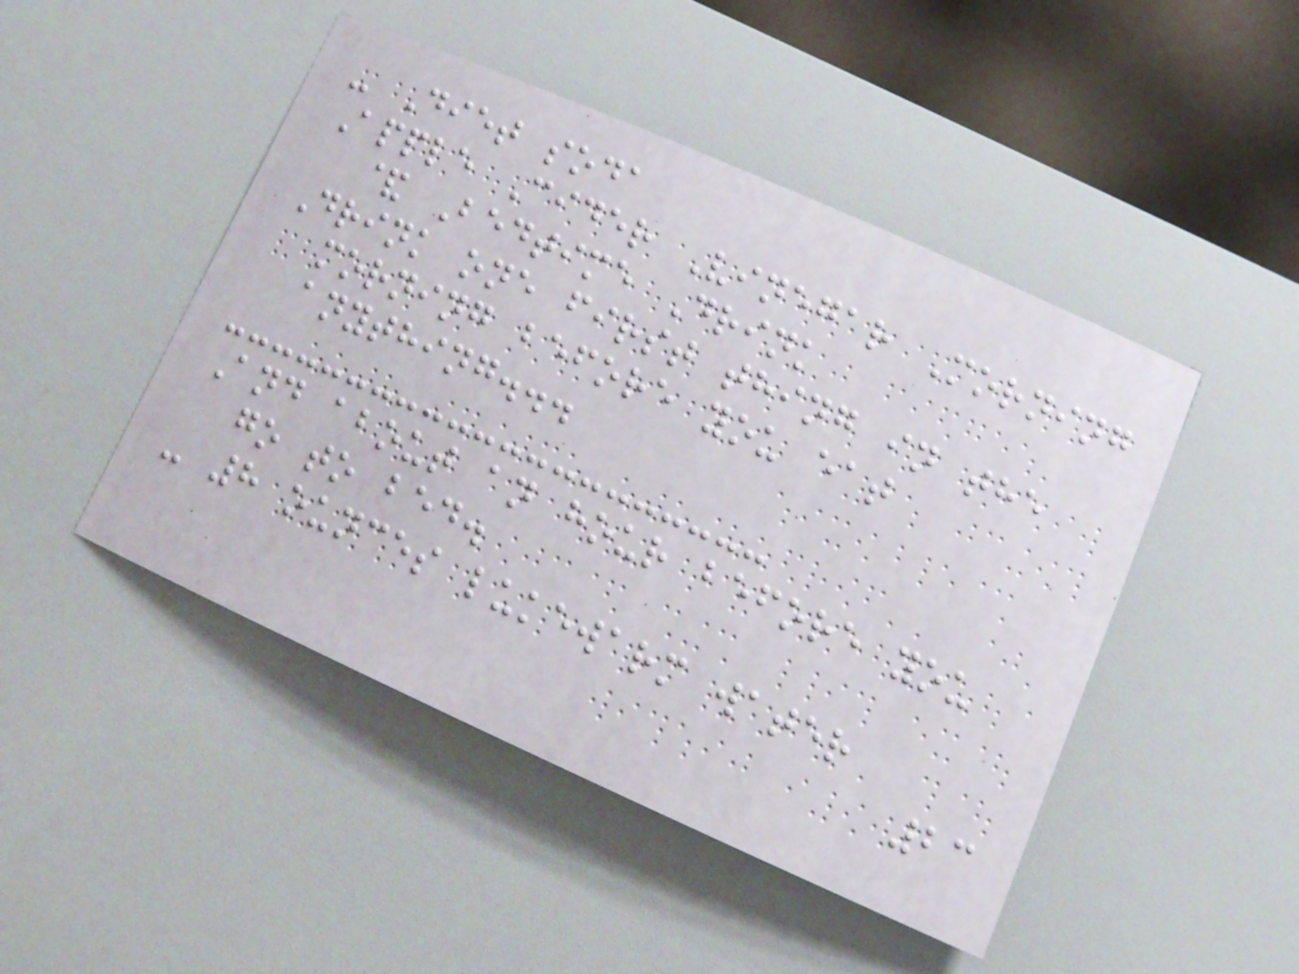- Diet soda
Apple Cider Vinegar Morning
& Bedtime Drink
Drink one first thing in the
morning before you eat
anything...
And about an hour before you
go to bed.
- 8 ounces lukewarm water
23
